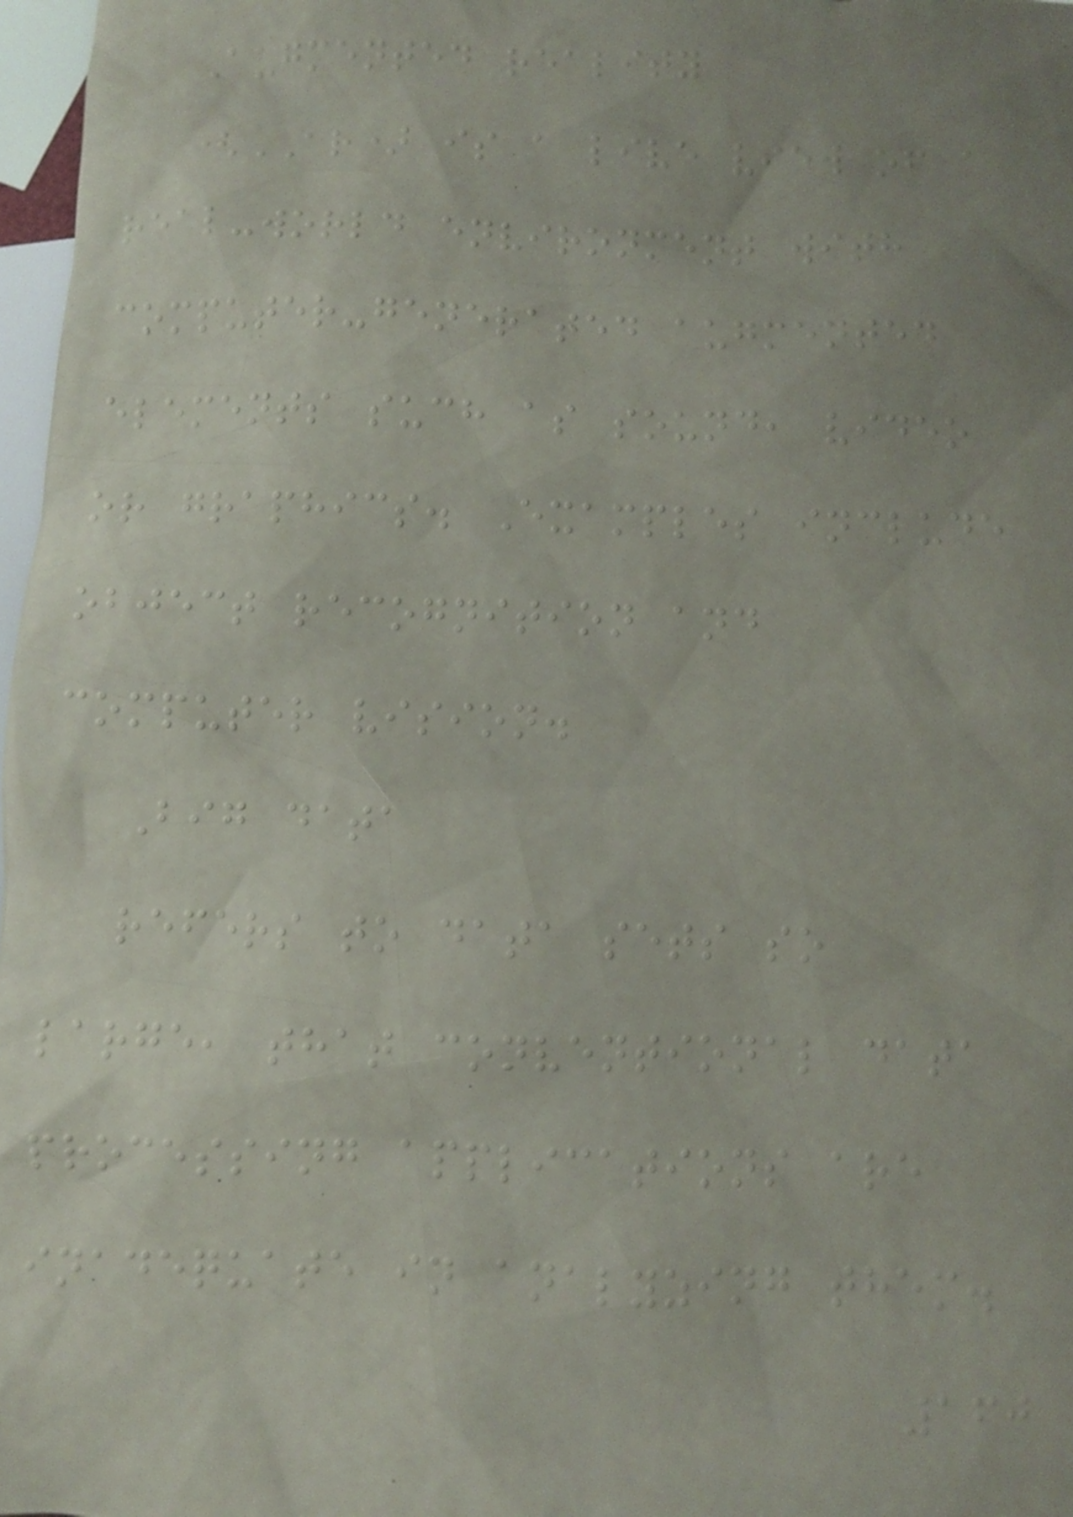Augmented reality
(AR) is a live view of a
real-world environment with
computer-generated augmented
elements such as sound, video
or graphics. Examples include
object recognition and
computer vision.
Big data
refers to data sets so
large, that conventional data
processing applications are
inadequate in analyzing them.
160
